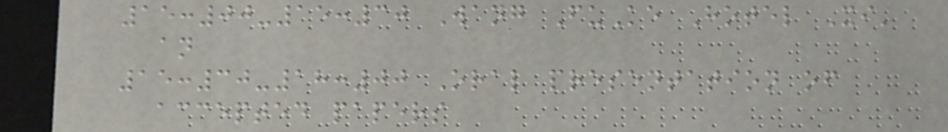15:00-15:30 Wang FuKe Hotel Xi'
an
15:30-18:00 Oral presentation of
accepted papers
